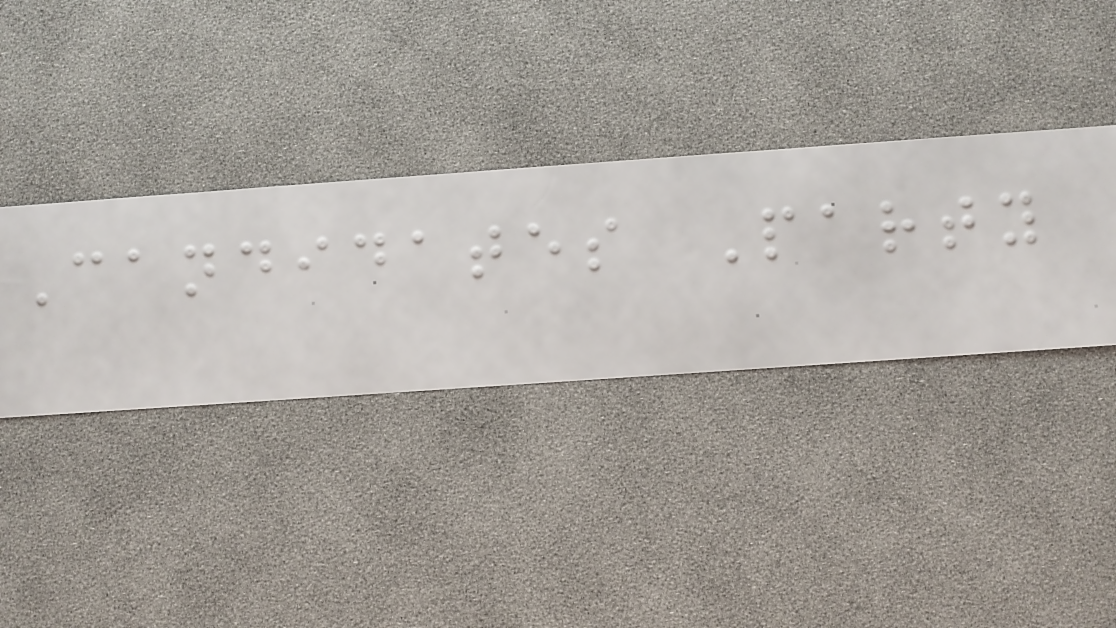Candidates Party
